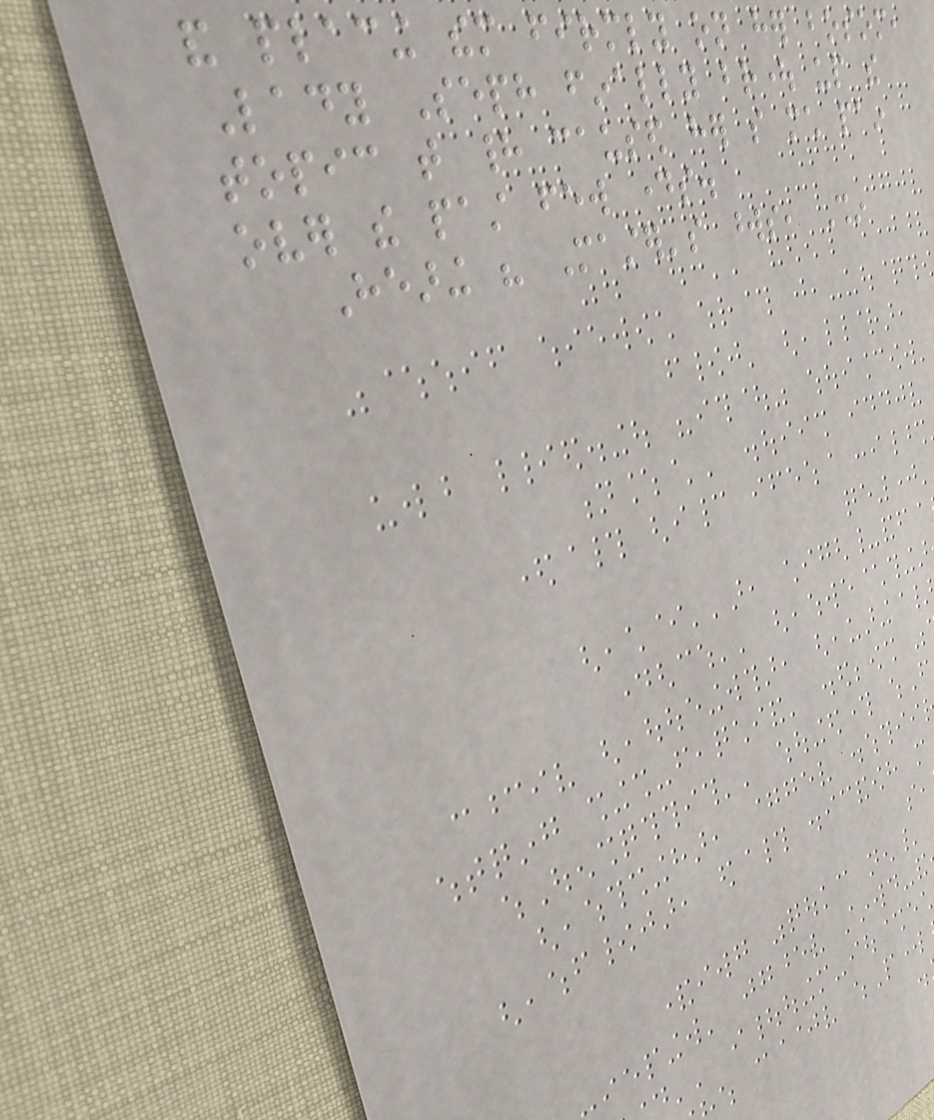and placing them firmly on her bosom,
Lady Seph finally brought up the
topic that had caused her so much pain
over the past few days.
Hearing his Master's words, Shin
